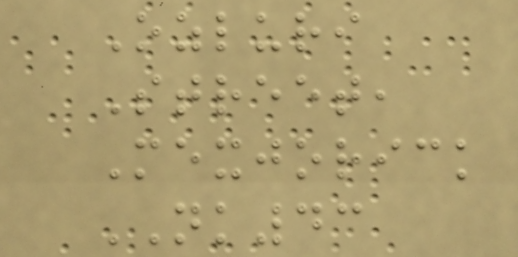Ozluri
Street,
Mexjorick
NK43
